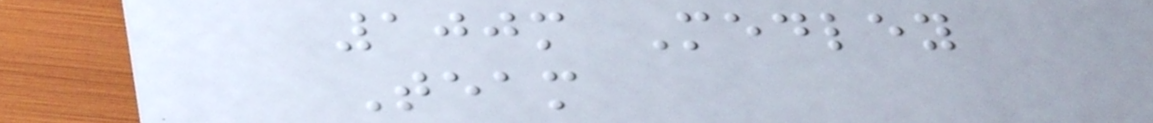100m Medley
Team
